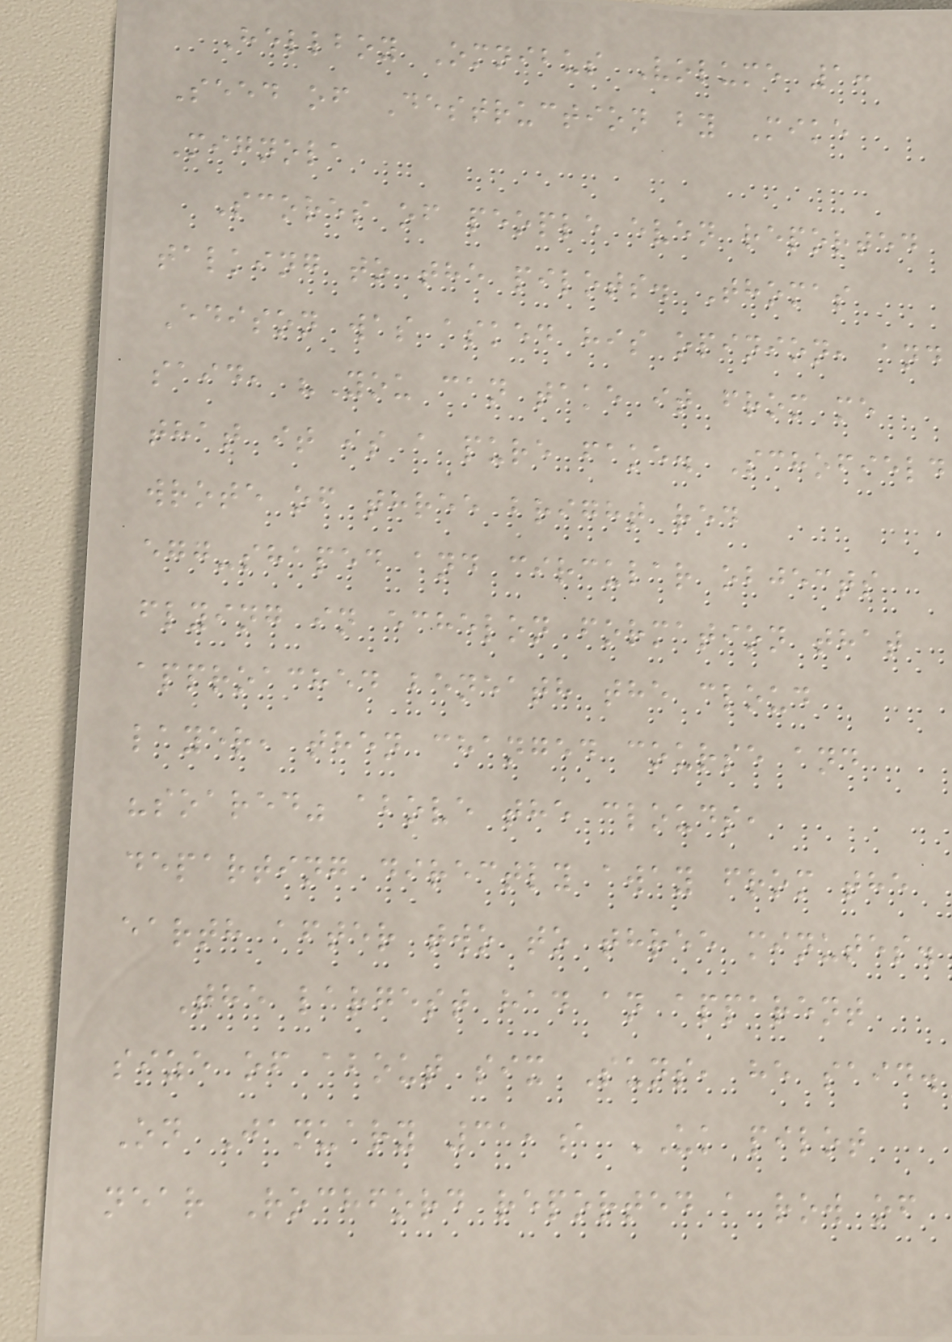Hellboy Omnibus Volume 1:
Seed of Destruction by Mike
Mignola
Scores of people even reported
talking to the pilots. Thomas
Edison was asked his opinion, and
said, "You can take it from me
that it is a pure fake. Schofield
wrote of three bright red
egg-shaped and circular objects
flying in echelon formation that
approached beneath the cloud
layer, then changed course and
"soared" above the clouds,
departing directly away from the
earth after two to three minutes.
The largest had an apparent
size of about six Suns, he said.
On January 31,a UK pilot
near Rochford reported a row of
